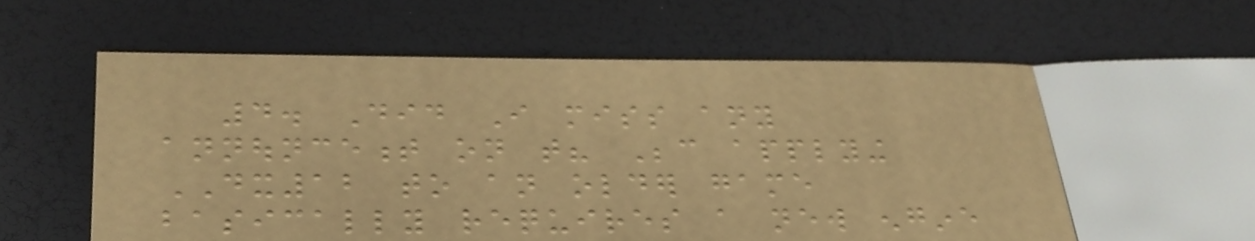4. Did I miss any
announcement on that? Because applying
DX12 to an older game
basically requires a new engine
